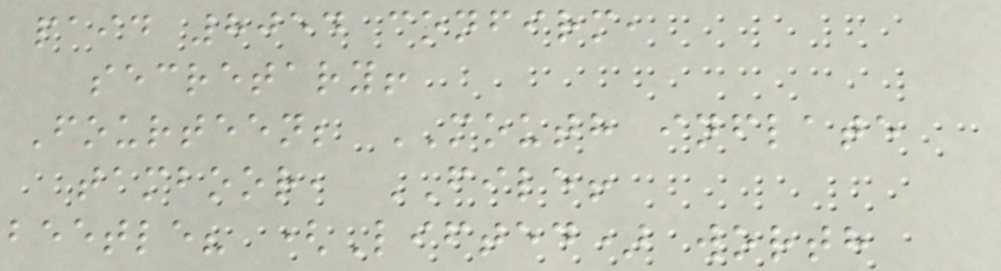paid 8054 confirm,
secretary!
Fourteen; MOUTH inflate
tamboor, FILE!
beetle? (Lifted) worth
